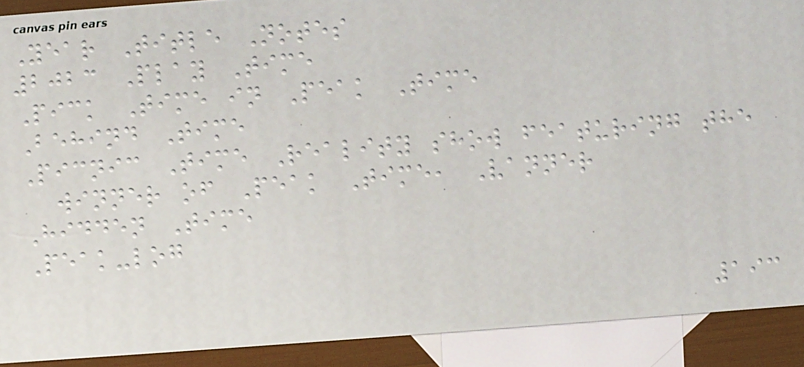Year Title Notes
2023 Play Time
Pick Time in Peak Time
Behind Time
Picnic Time Reality show featuring the
winner of Peak Time, Vanner
Hidden Time
Peak-log
193
